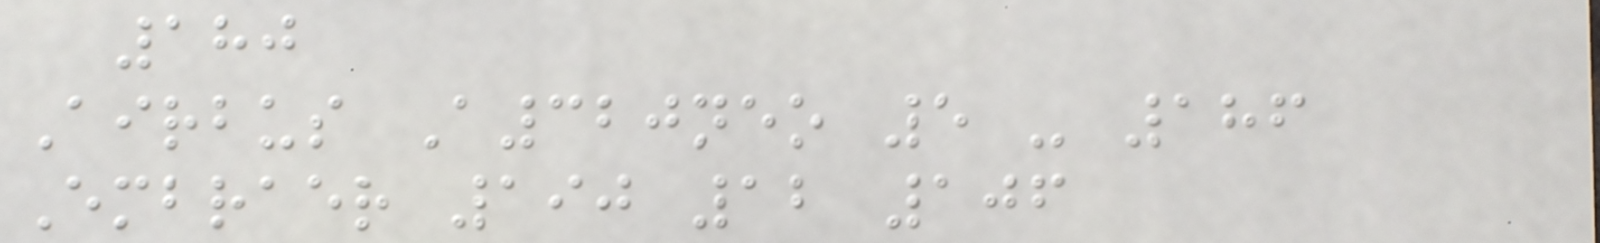180
Airbus A320neo 5 - 186
Embraer 190 12 106
